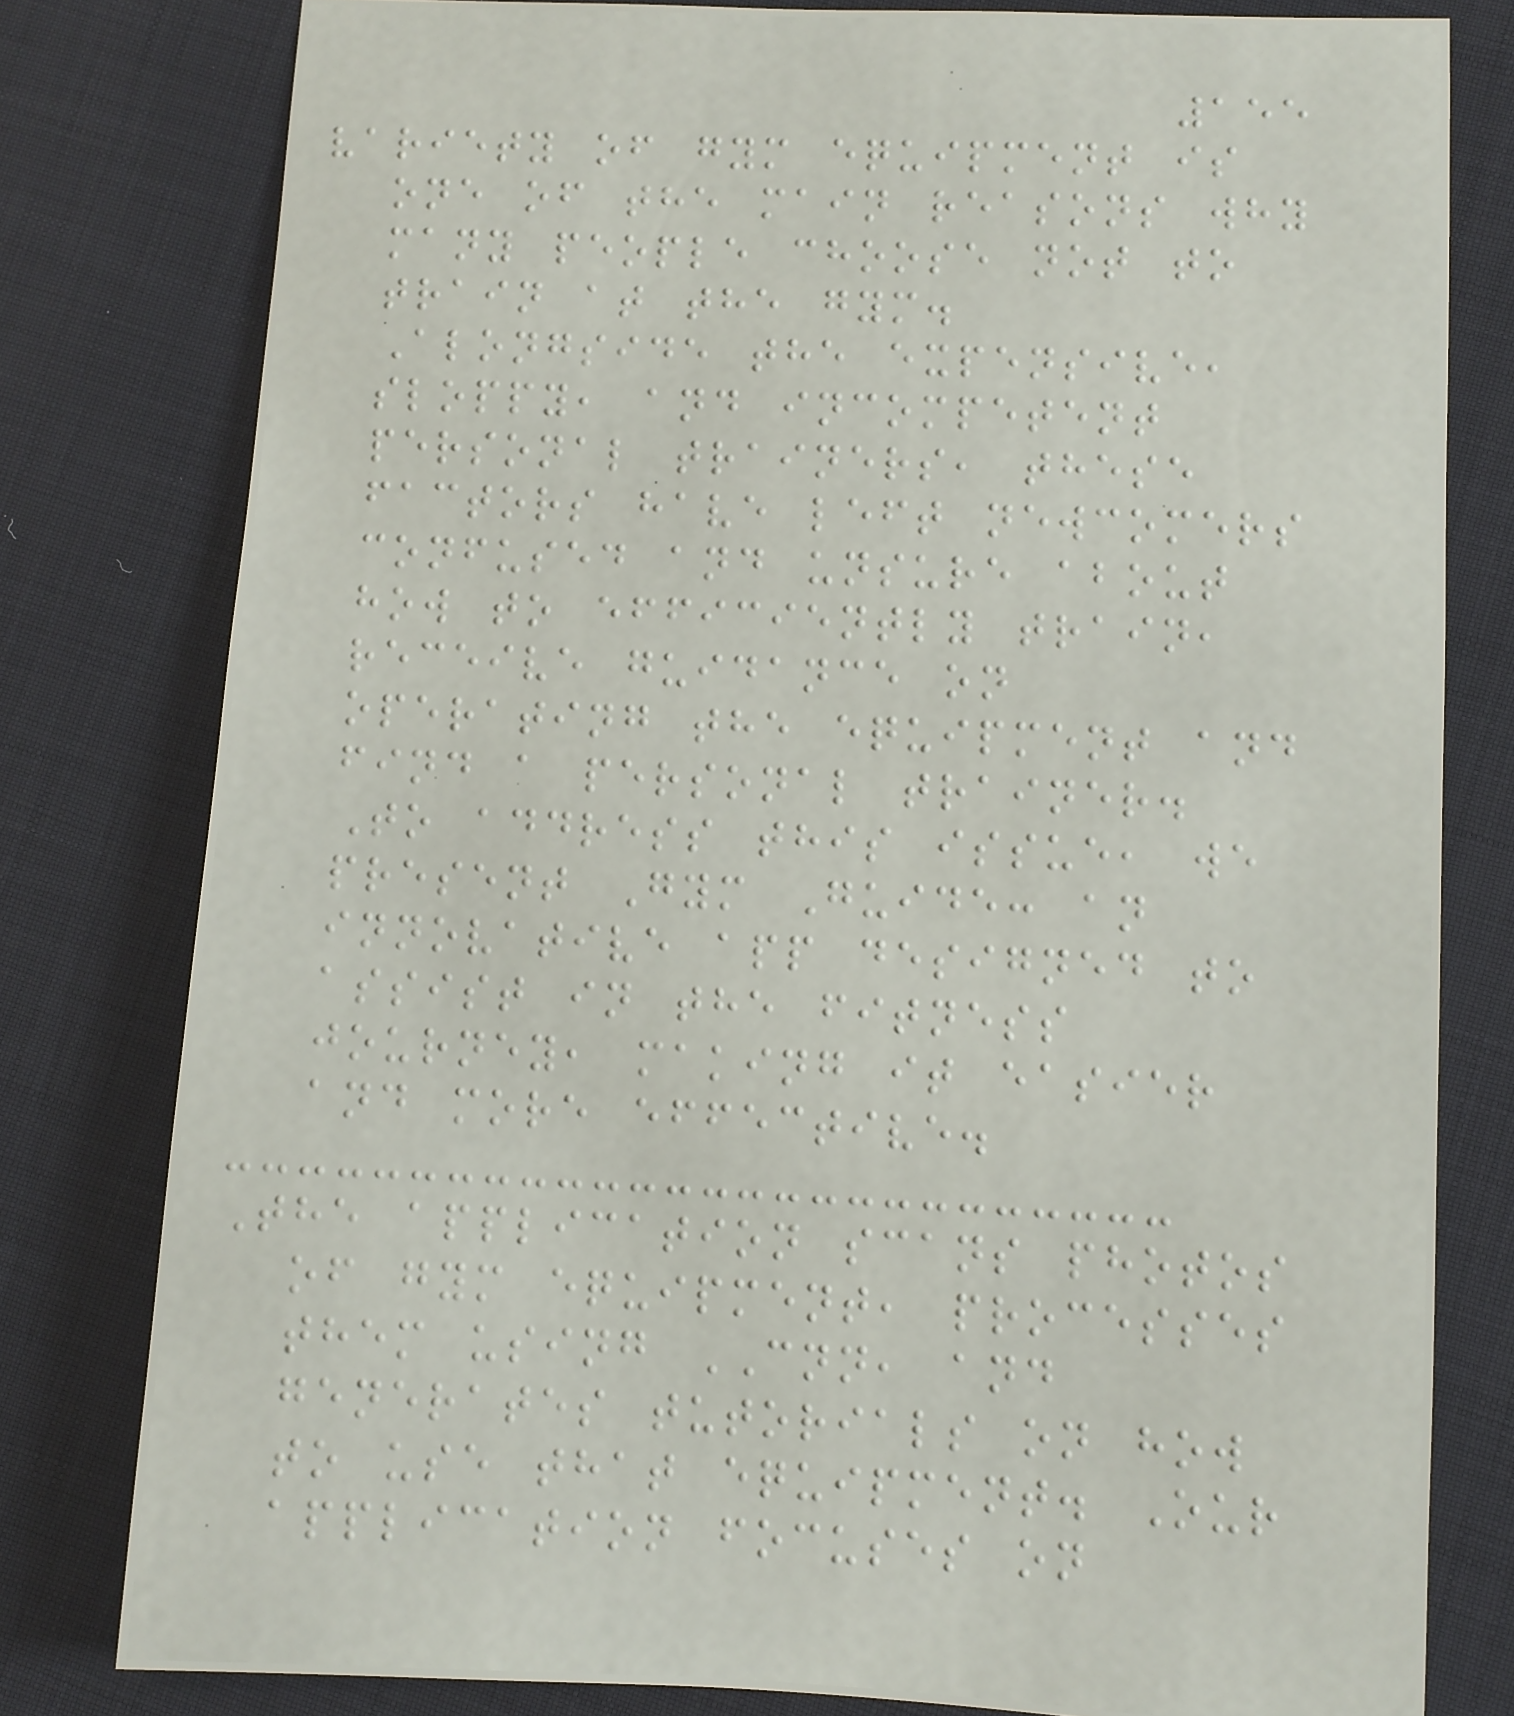155
variety of gym equipment is
one of the main reasons why
many people choose not to
train at the gym.
Alongside the expensive,
sloppy, and incompetent
personal trainers, these
factors have left newcomers
confused and unsure about
how to efficiently train,
receive guidance on
operating the equipment and
find a personal trainer.
To address this issue, we
present Gym Guide: an
innovative app designed to
assist in the fitness
journey, making it easier
and more effective.
The application scans photos
of gym equipment, processes
them using CNN, and
generates tutorials on how
to use that equipment. Our
application focuses on
